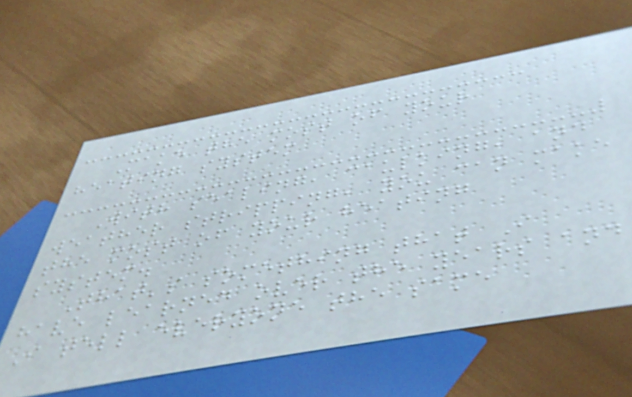Make the most of your
heating system
With sealing, caulking, and
weather stripping, you can make
the most of your heating
system.
That's something that I
have learned over the years and
I tell everyone the same
